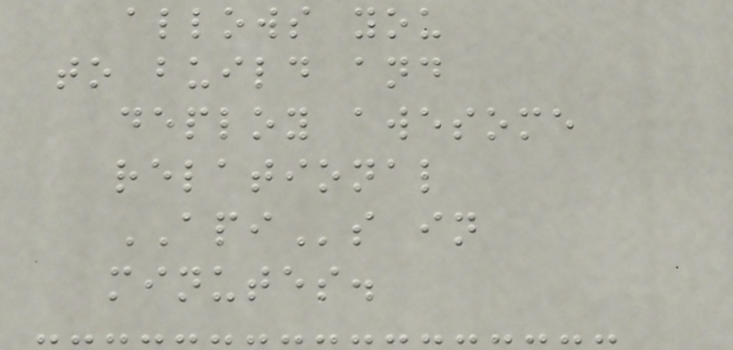allows you
to build and
deploy awesome
relational
APIs in
minutes.
